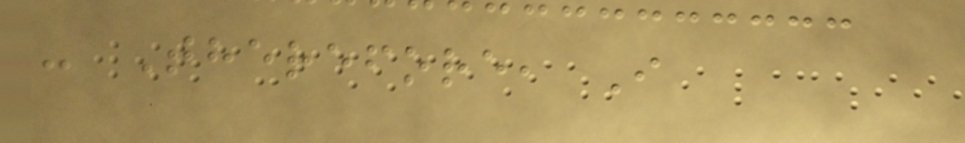- Therefore, I
